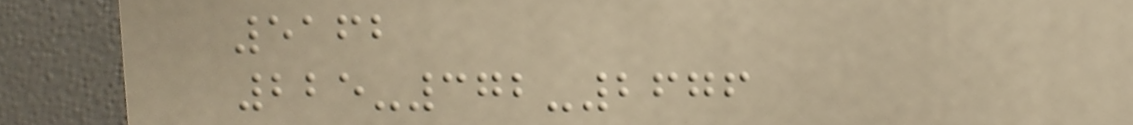5162
225-372-2676
